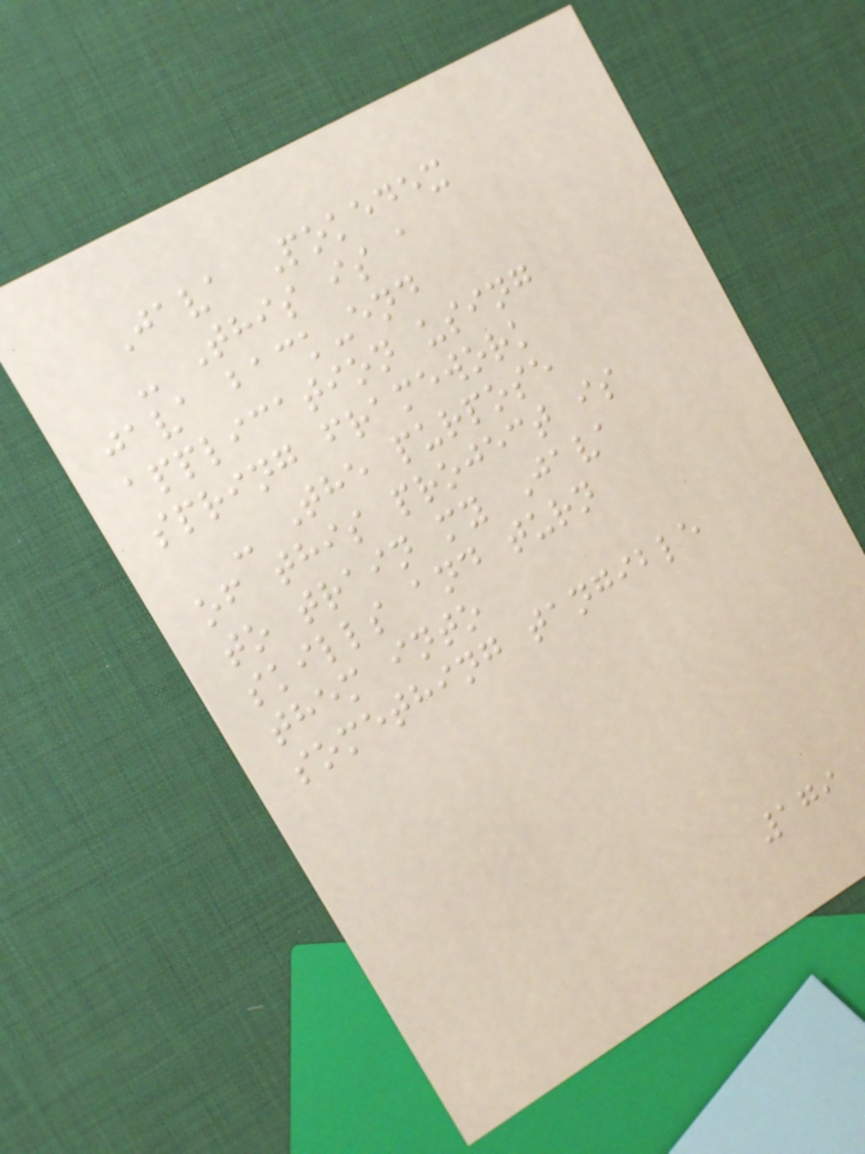Java Pokedex
- This is a
java back-end
application using
spring framework
- The purpose
of this project is
to train my Java
skills and turn
them into
something tangible
179
